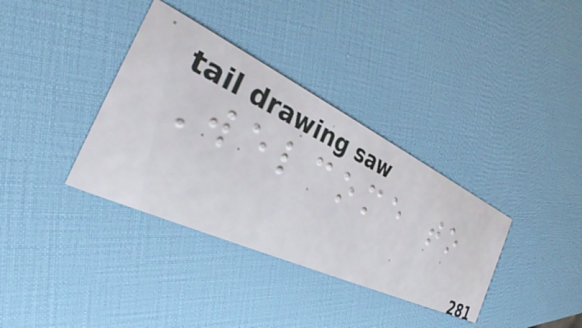Welcome to
